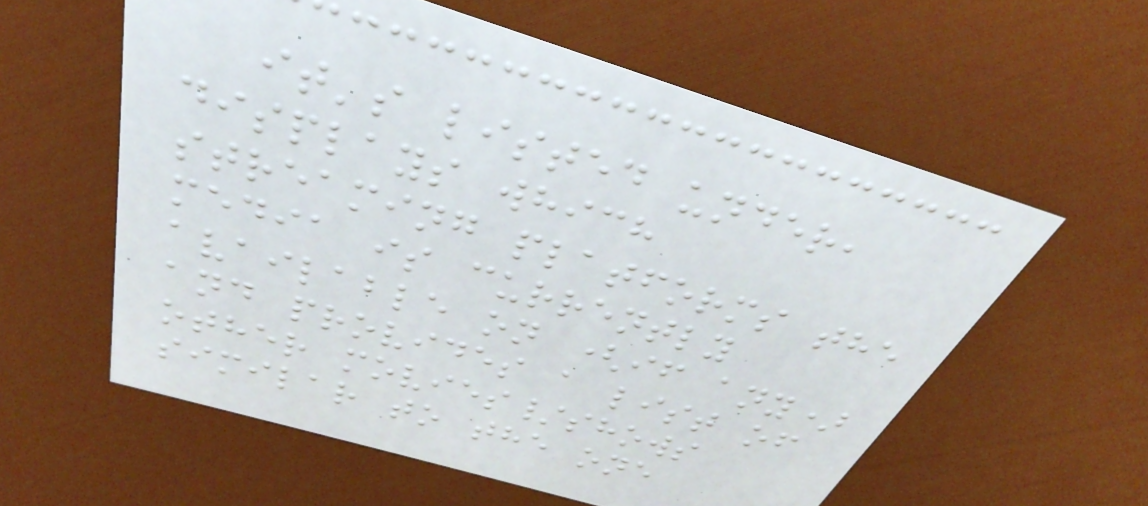it's listed under,
displays which
streaming platforms the
media is currently
available on (if any)
and provides a list of
other movies/shows
similar to the one
